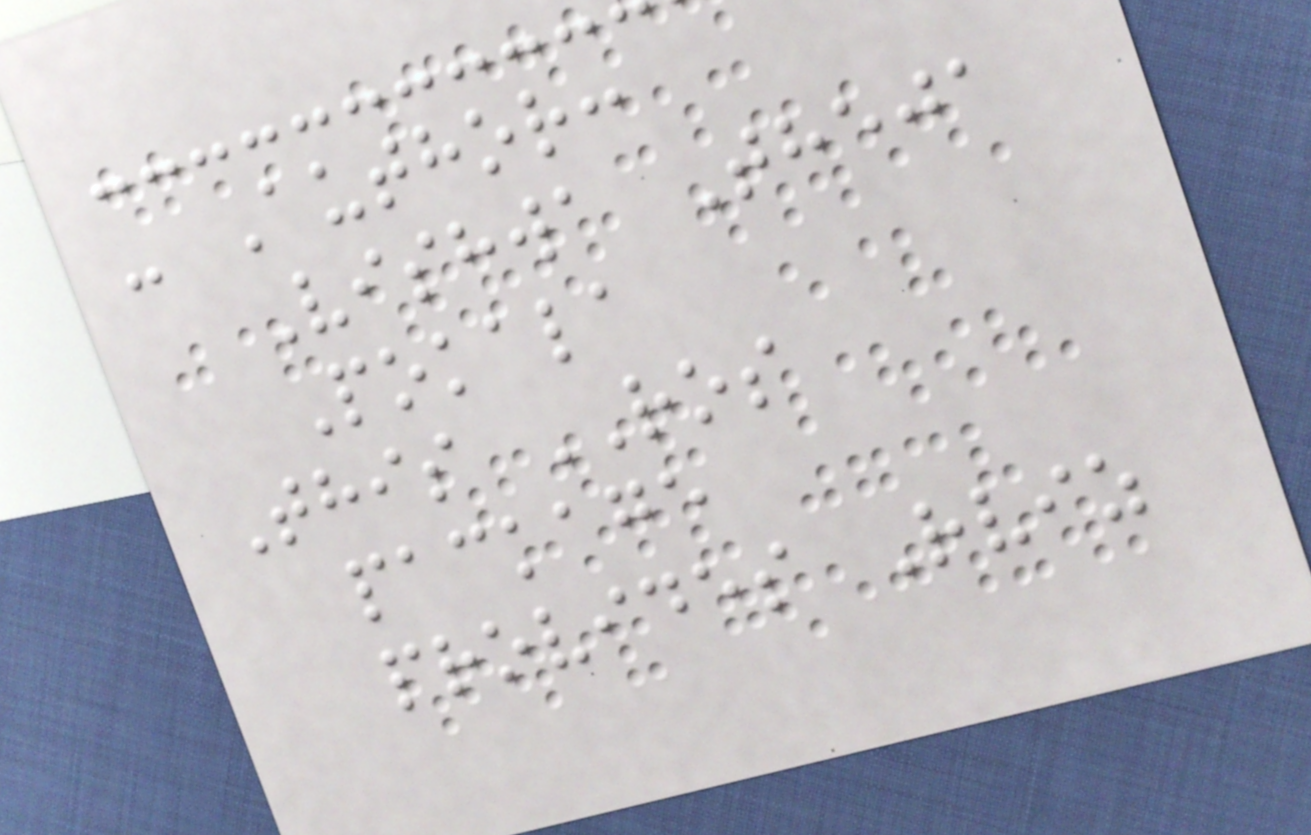- Author:
Vishwa Theja
Pokala
This ROS
package
provides Rviz
